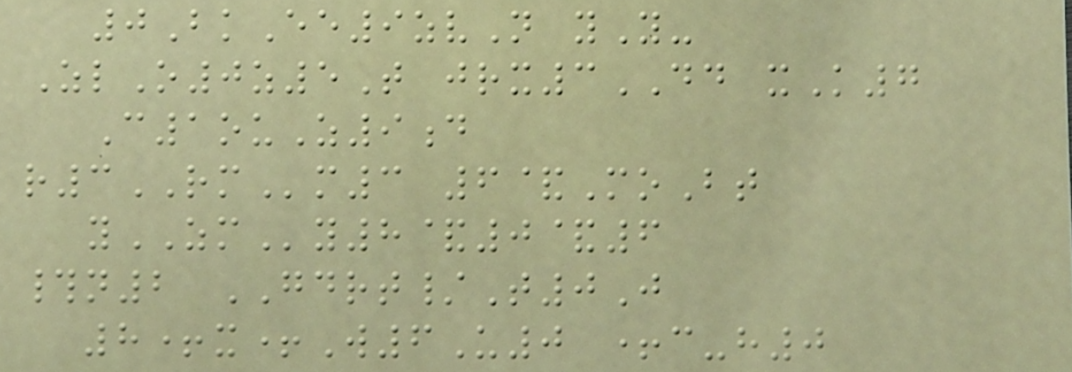0BkEe9zvN yY-
ZlO0z5T jrx3DD xK7
C1ouZ9d
r3RMm3 6&MoBt
yZMy8&0&6
#n2 GDRT/T0J
8+x+W6U0 +c-h0
